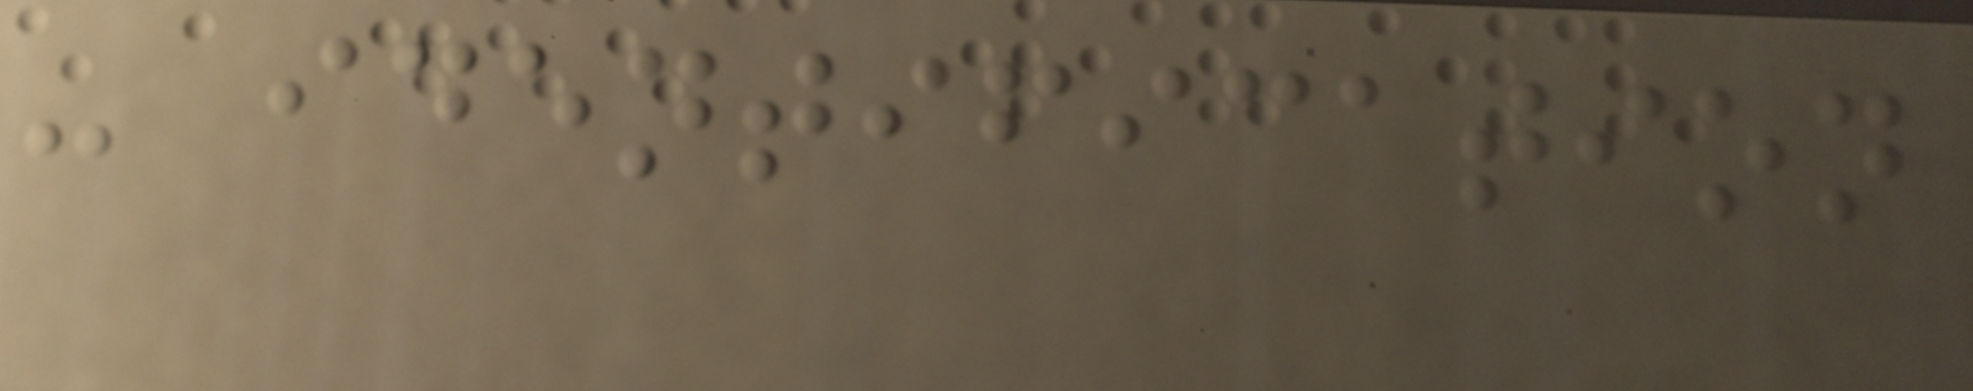- identification
